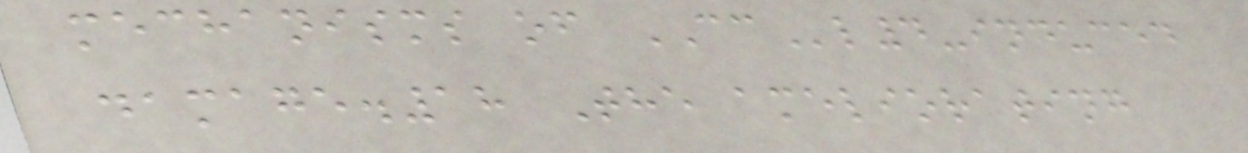mechanisms of CCl4-induced
damage.18 The ameliorating
